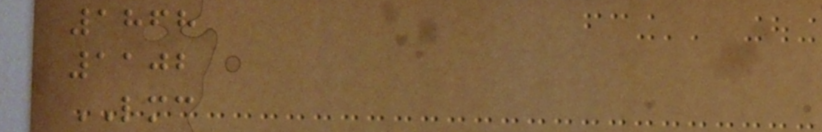1868
1102
LMC
